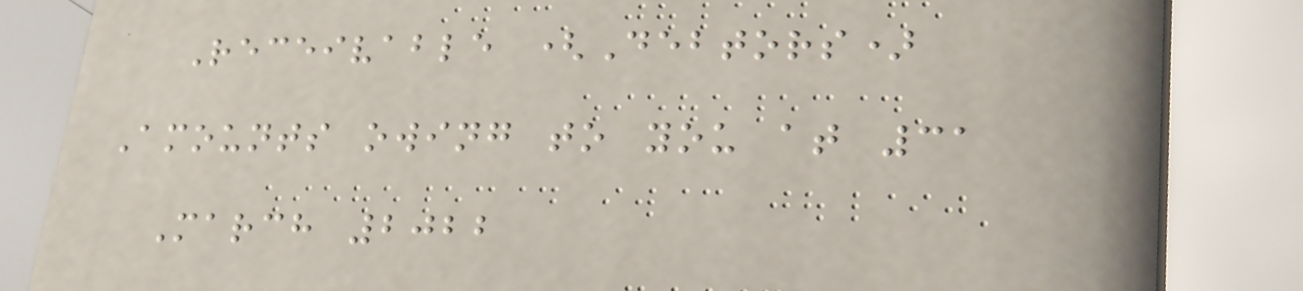Receivable (Debtors)
Amounts owing to you at 31
March 2022
